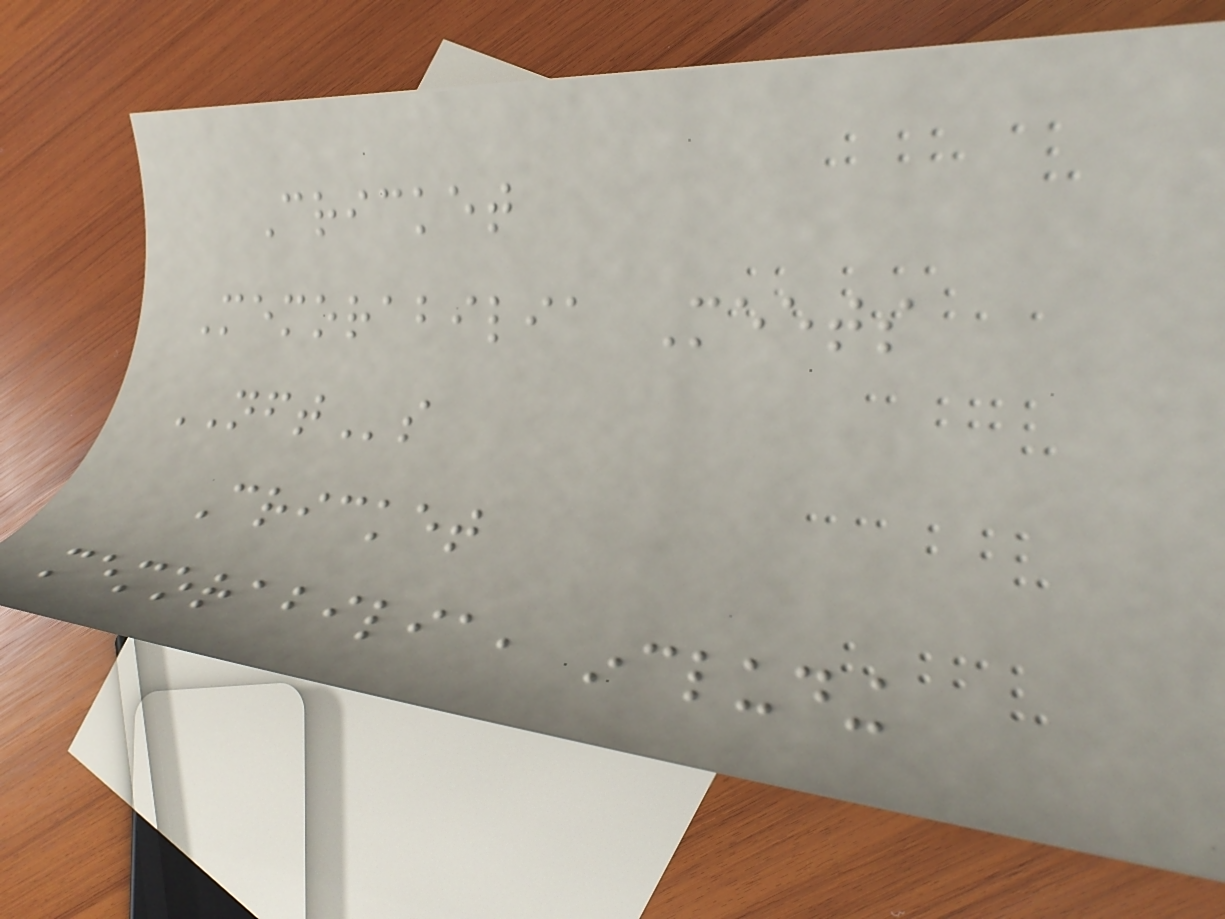Cricket
Memorabilia Meets
NFTs
Cricket
memorabilia, including
